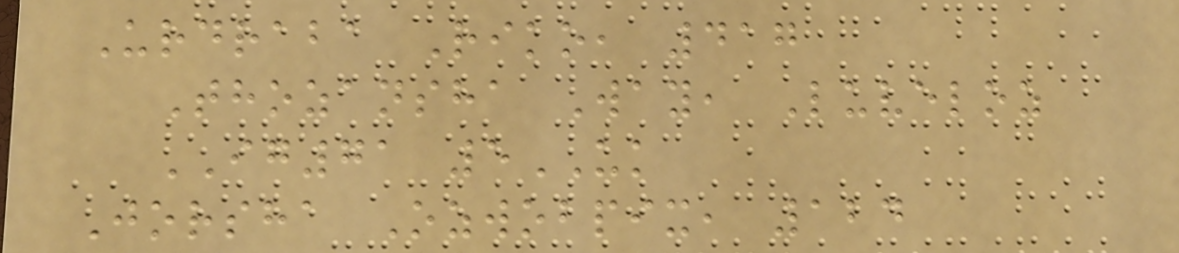Urdraba Riko, 417
Thozansha Way, Luveloz
IG71 5UK
Jorsha Ozwobpix, 124
